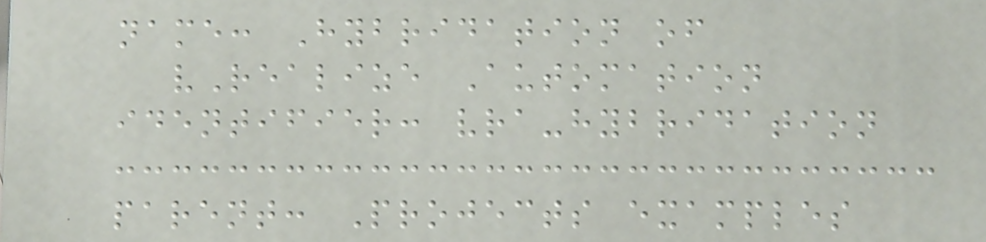name: Hybridation of
vRealize Automation
identifier: vra-hybridation
parent: Projects examples
